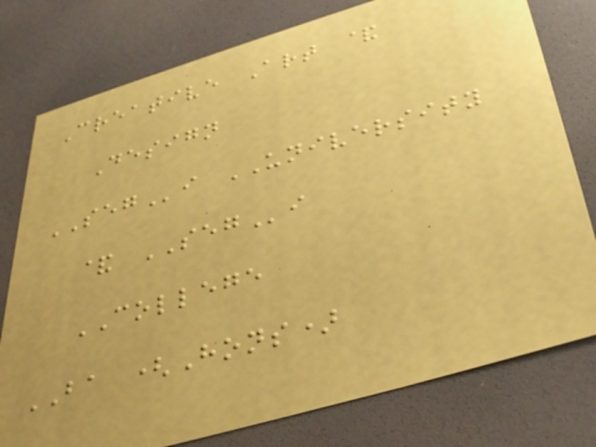Creative Art &
Design
SEGi UNIVERSITY
& SEGi
COLLEGE
BA (Hons)
